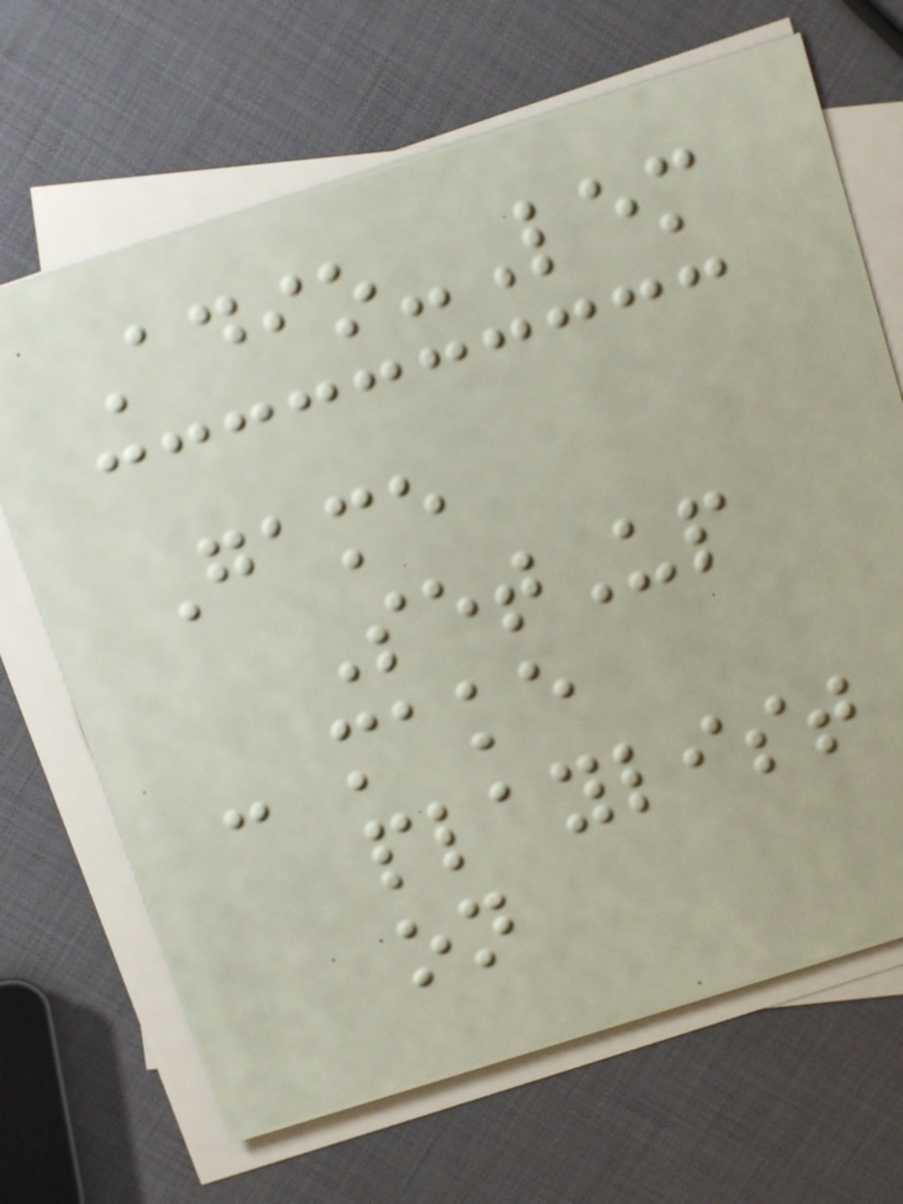Adio-Lem
Game
SetUp
- make
playlist
on
